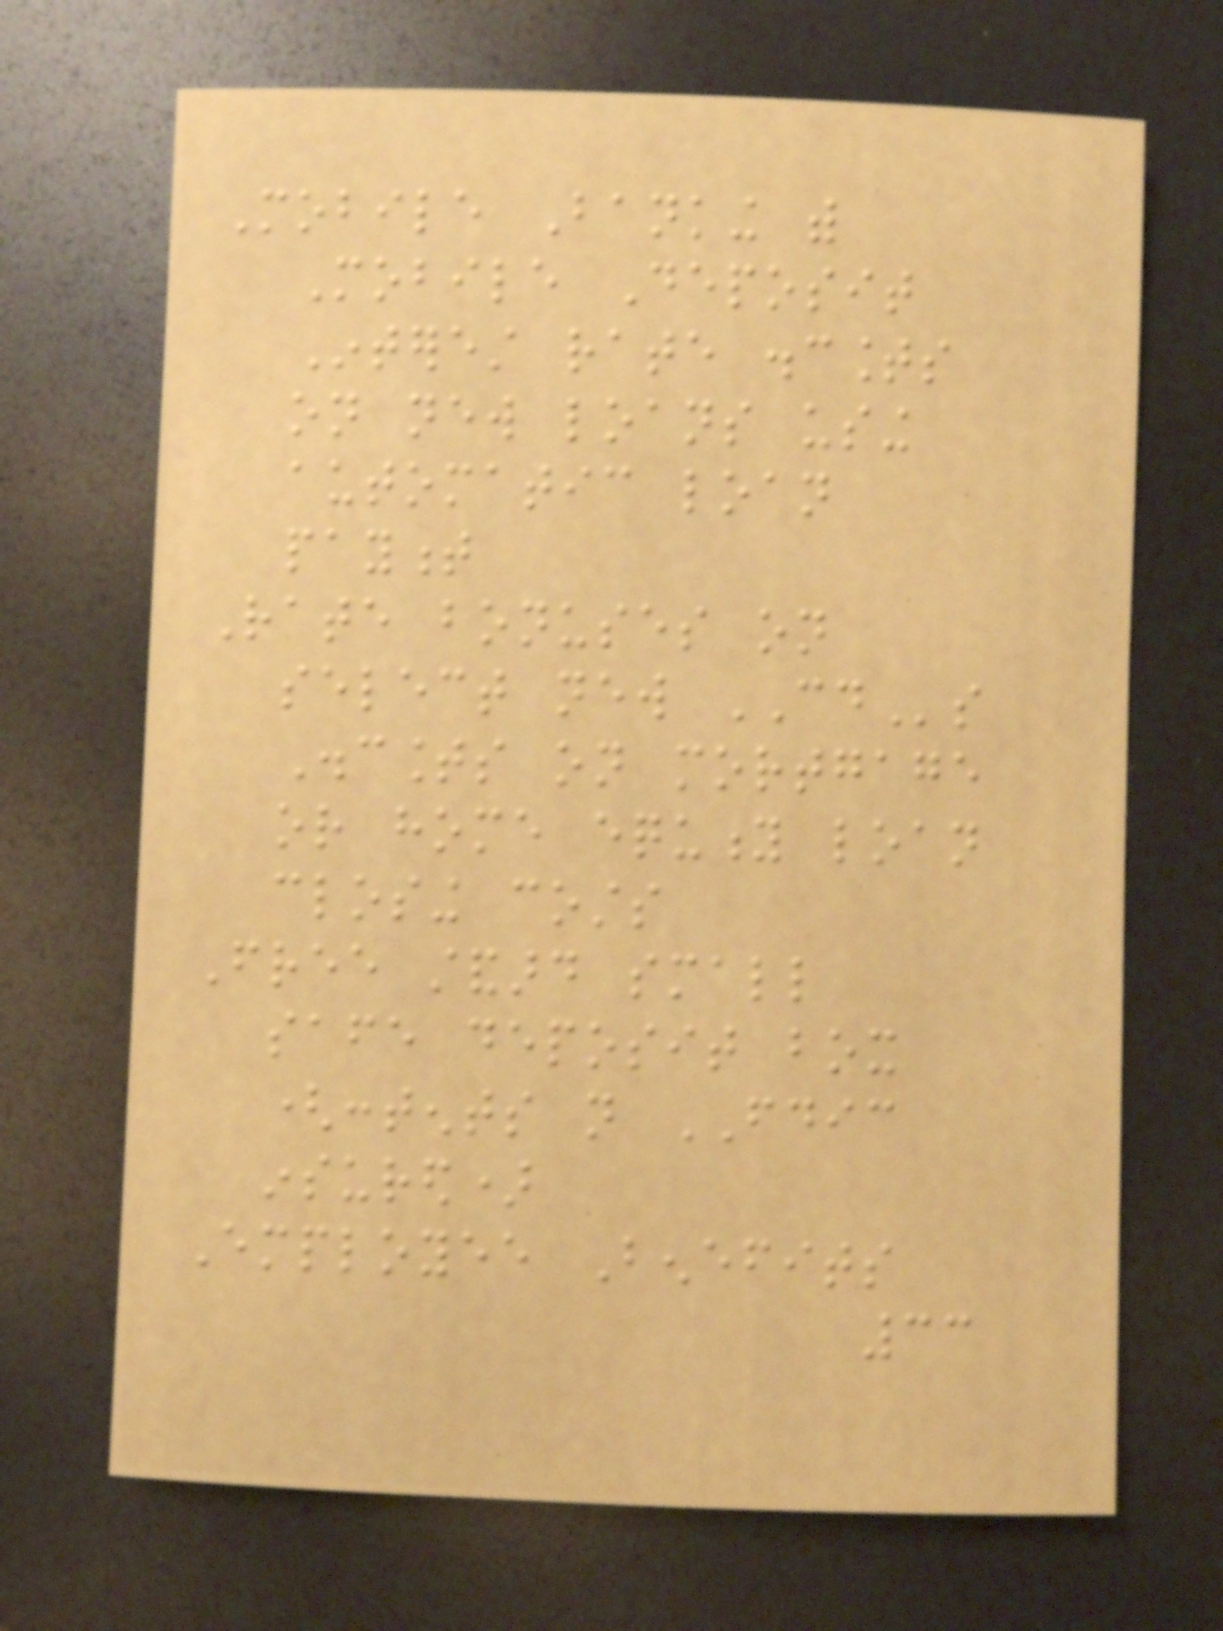Mobile Banking with
Mobile Deposit
Interest rate discounts
on new loans using
automatic loan
payment
Rate bonuses on
select new CDs
Discounts on mortgage
or home equity loan
closing costs
Free standard small
safe deposit box
(contents not FDIC
insured)
Employee Benefits
33
